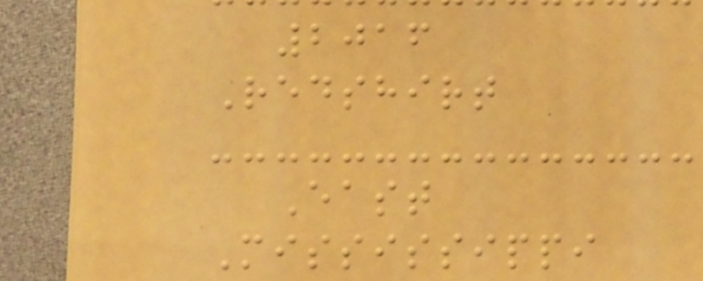2016
Redshirt
East
Mississippi
